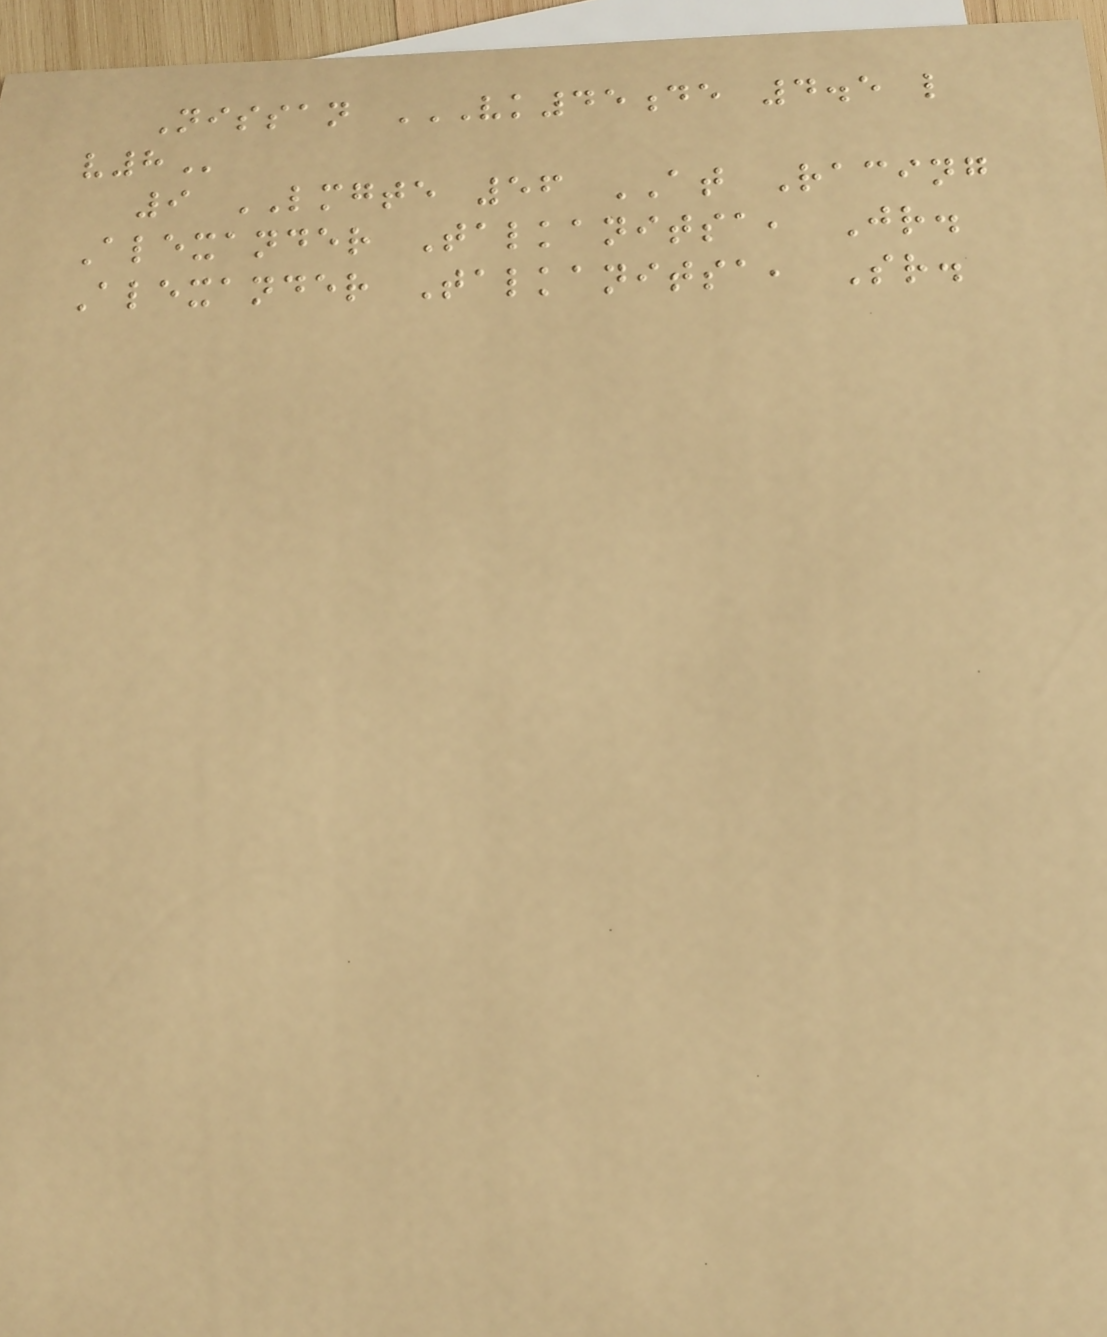Nissan VK45DE 4.5 L
V8
9 LMGTE 56 AT Racing
Alexander Talkanitsa, Jr.
Alexander Talkanitsa, Sr.
